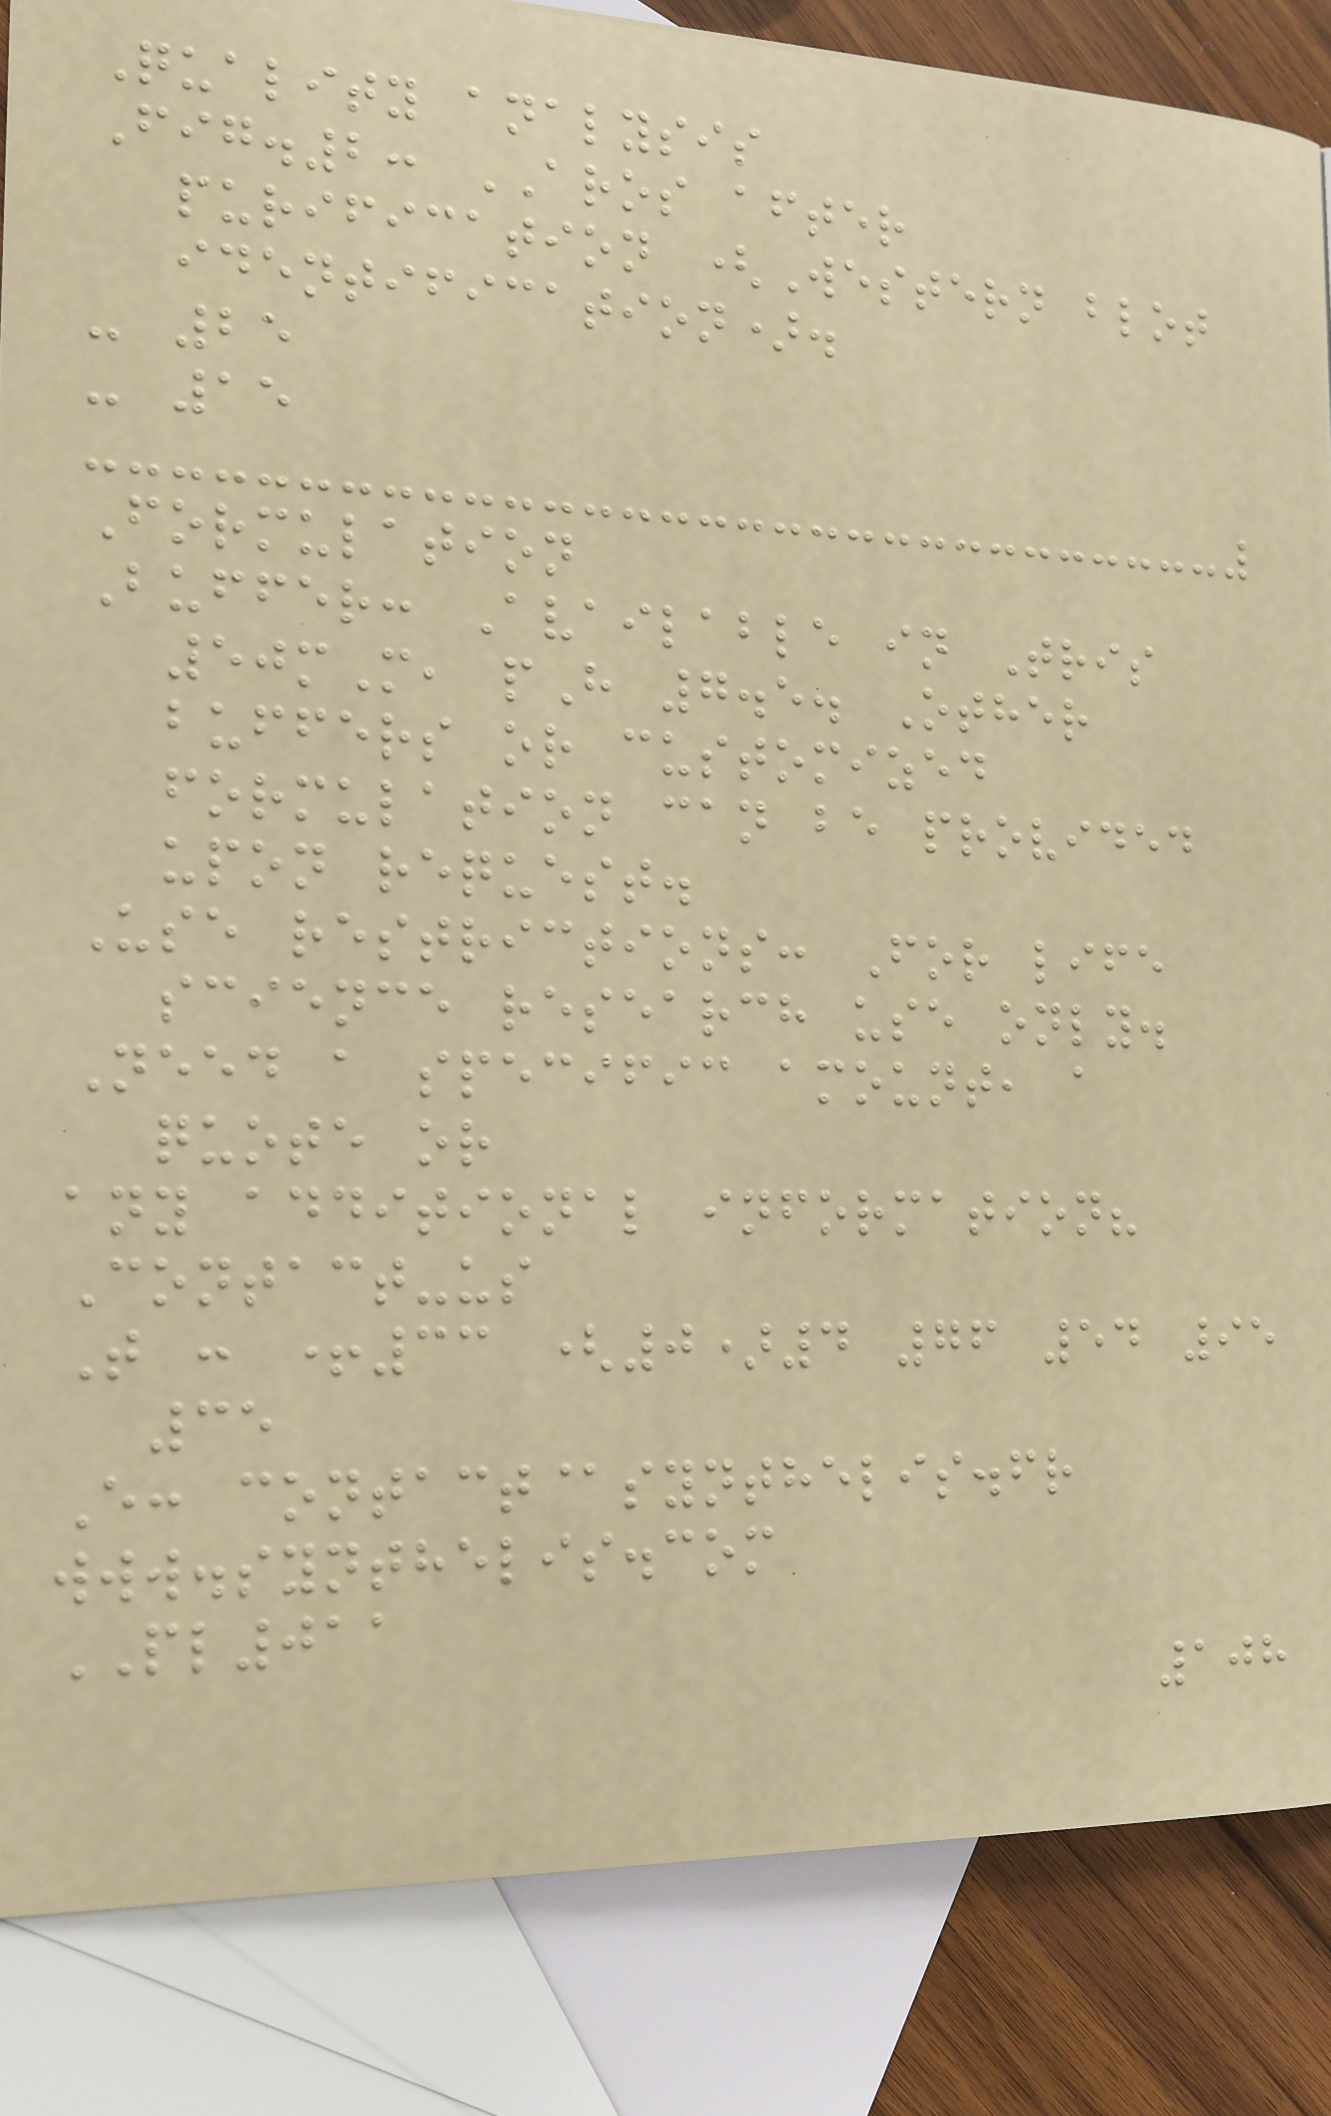Quality analysis
Fig.2: AROS after
purification (Western blot
identification).
- 25
- 15
Formulation
Buffer: Available in Tris
50mM, pH 7.5. Other
buffers or customized
formulation can be provided
upon request.
Use restrictions: For life
science research use only.
Need a specific amount, a
quote or
any additional information?
Contact-us
T : +33 (0)4 76 54 95
35
E: contact@synthelis.fr
www.synthelis.com
PL011
108
